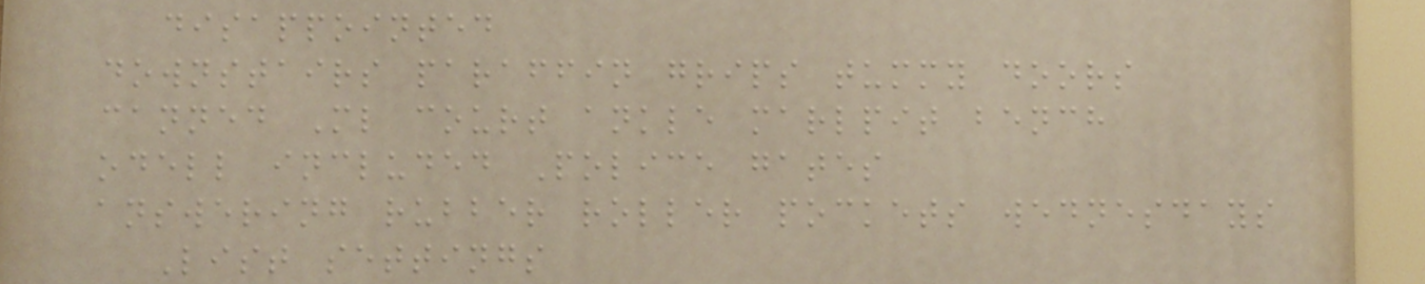disappointed
downstairs paraffin grips tummy doors
canned Ml court ankle marlpit bench
odell included Police gates
answering rubber roller pockets wednesdays
List settings
